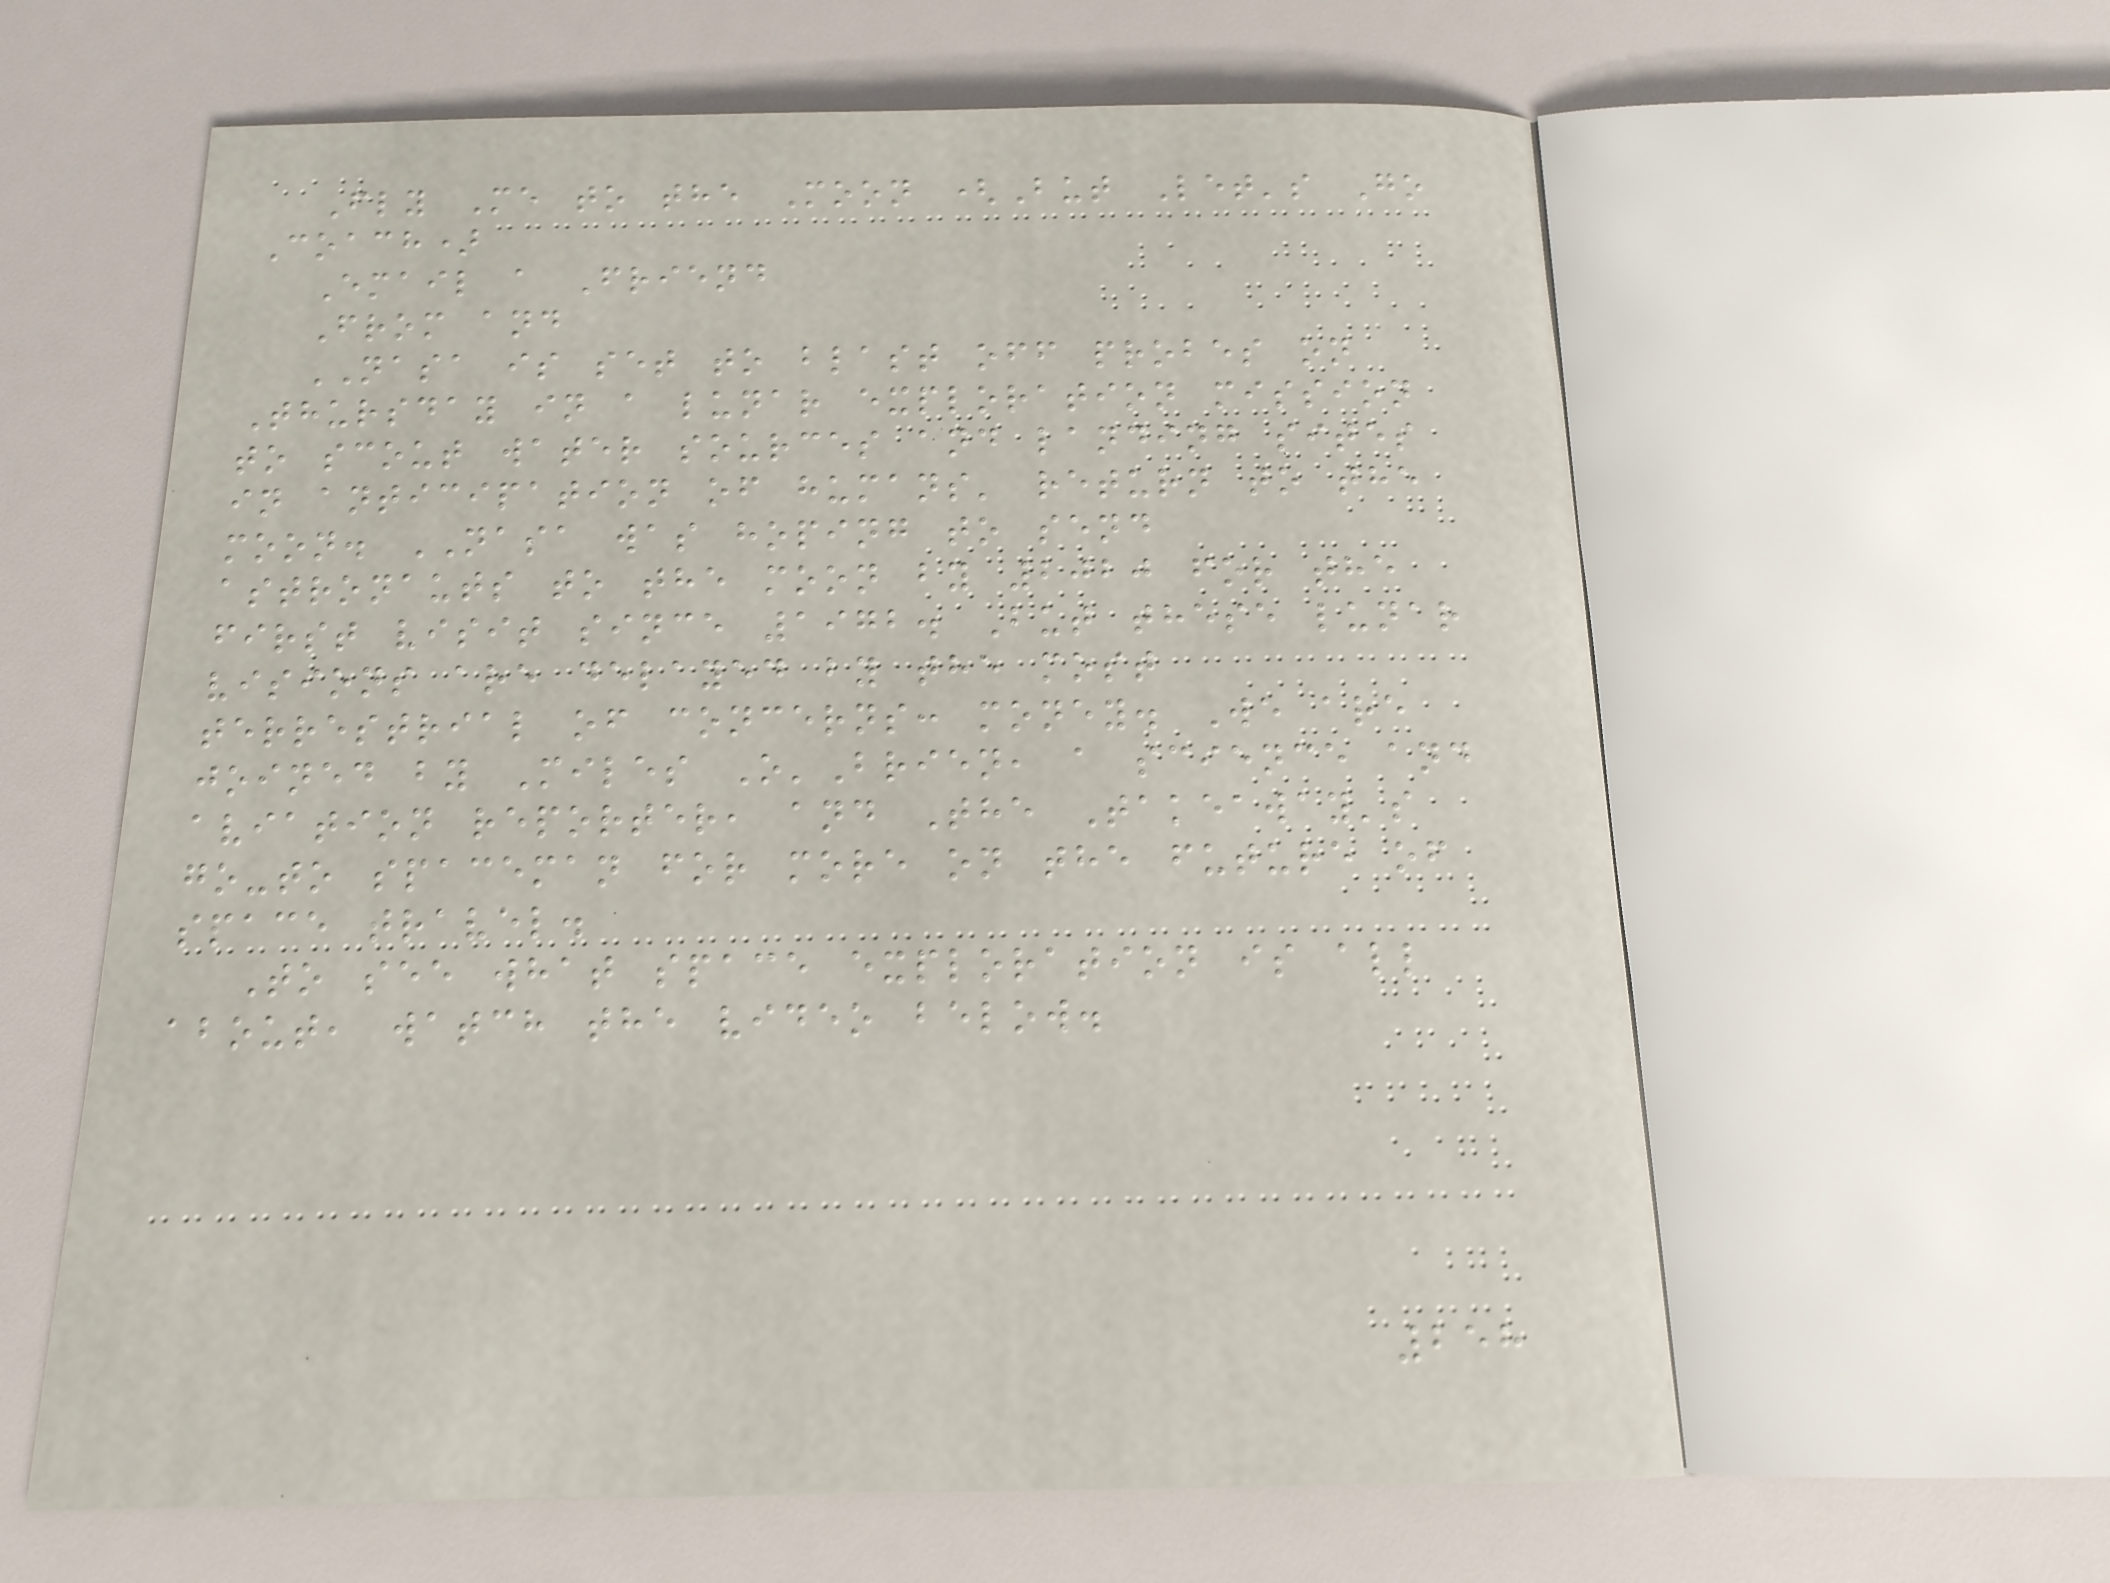Fly Me to the Moon (But Let's Go
Coach)
Email a Friend
From and
NASA is set to blast off probes on
Thursday in a lunar exploration mission
to scout water sources and landing sites
in anticipation of humans' return to the
moon. NASA was hoping to send
astronauts to the moon by 2020 for the
first visit since 1972. But these lunar
visions are delayed by the most
terrestrial of concerns: money. We are
joined by Miles O'Brien, a science and
aviation reporter, and The Takeaway's
go-to spaceman for more on the future of
space travel.
To see what space exploration is all
about, watch the video below.
258
